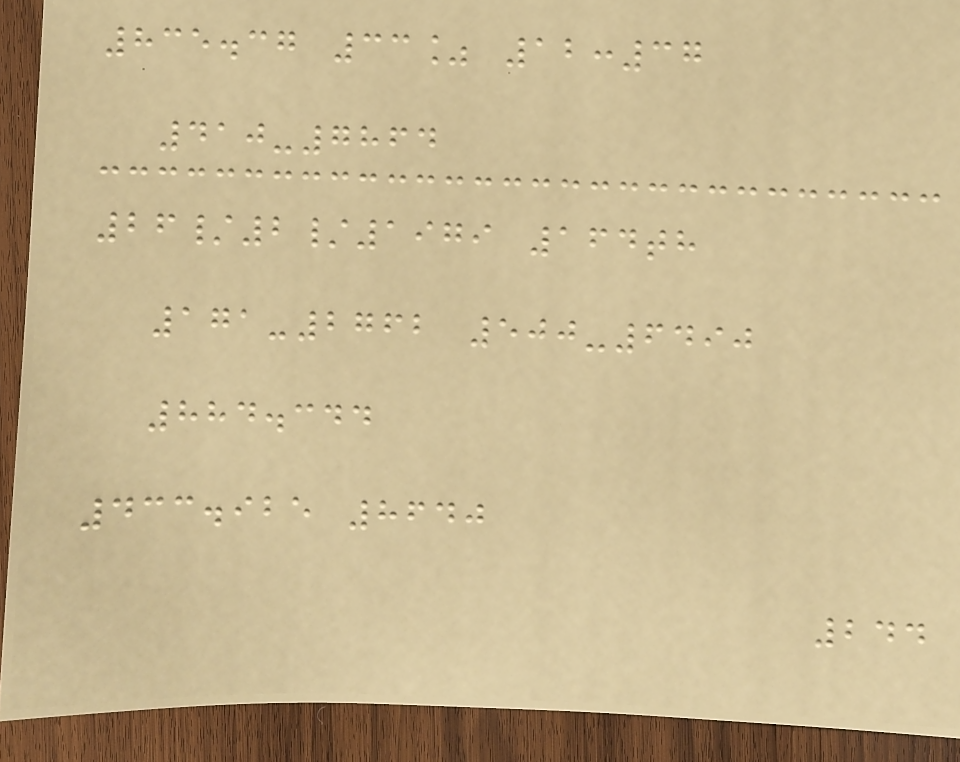835.37 33% 12:37
410-7864
26/2/1979 164th
171-2762 500-6490
884.344
433.925 8640
244
